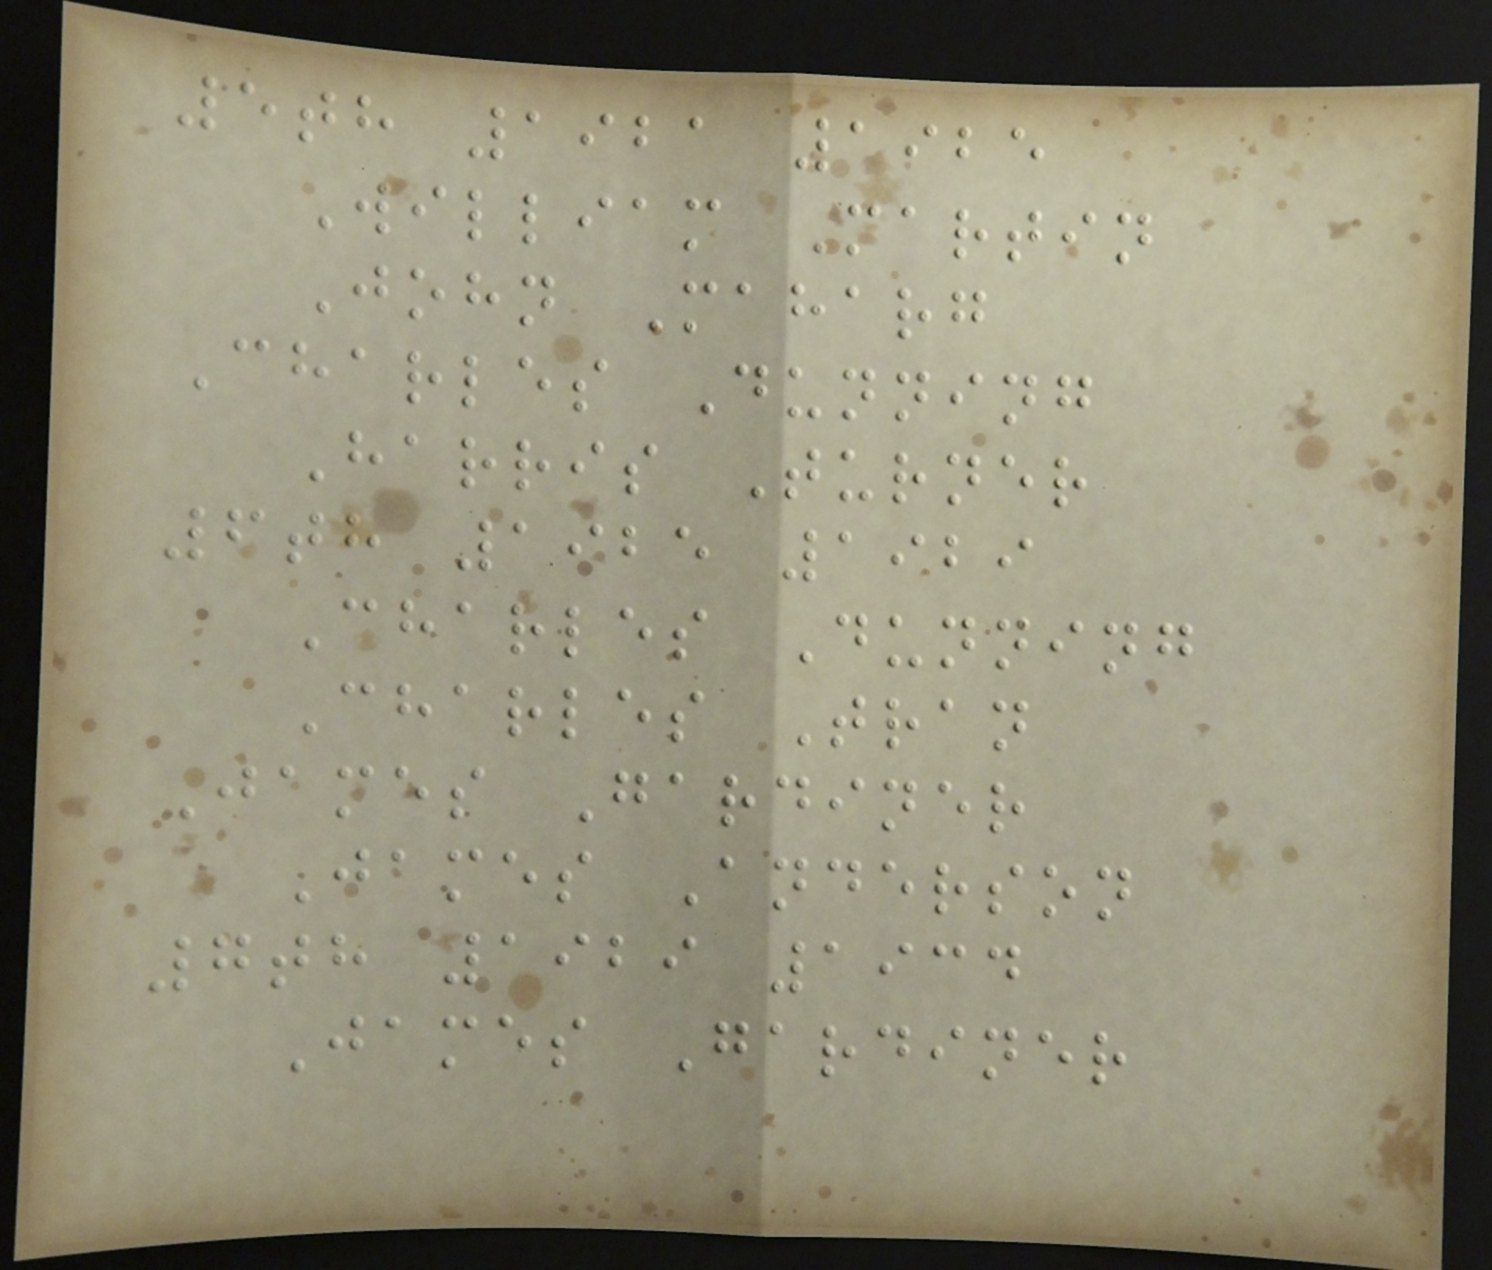5th 1921 1925
William Martin
John Maharg
Charles Dunning
Harris Turner
6th 1925 1929
Charles Dunning
Charles Tran
James Gardiner
James Anderson
7th 1929 1934
James Gardiner
